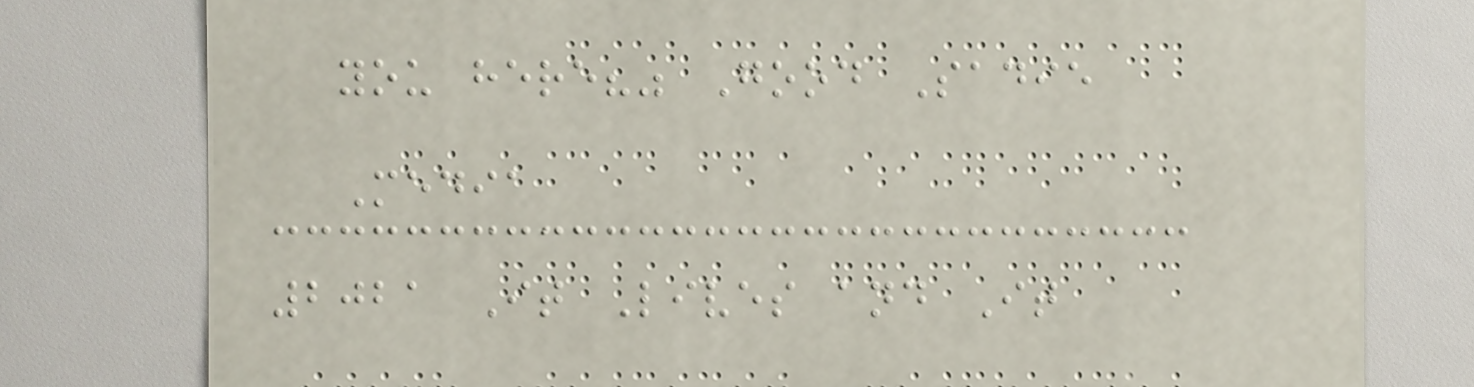you here?" Good Sadie
Media
2021 It Lives and It
